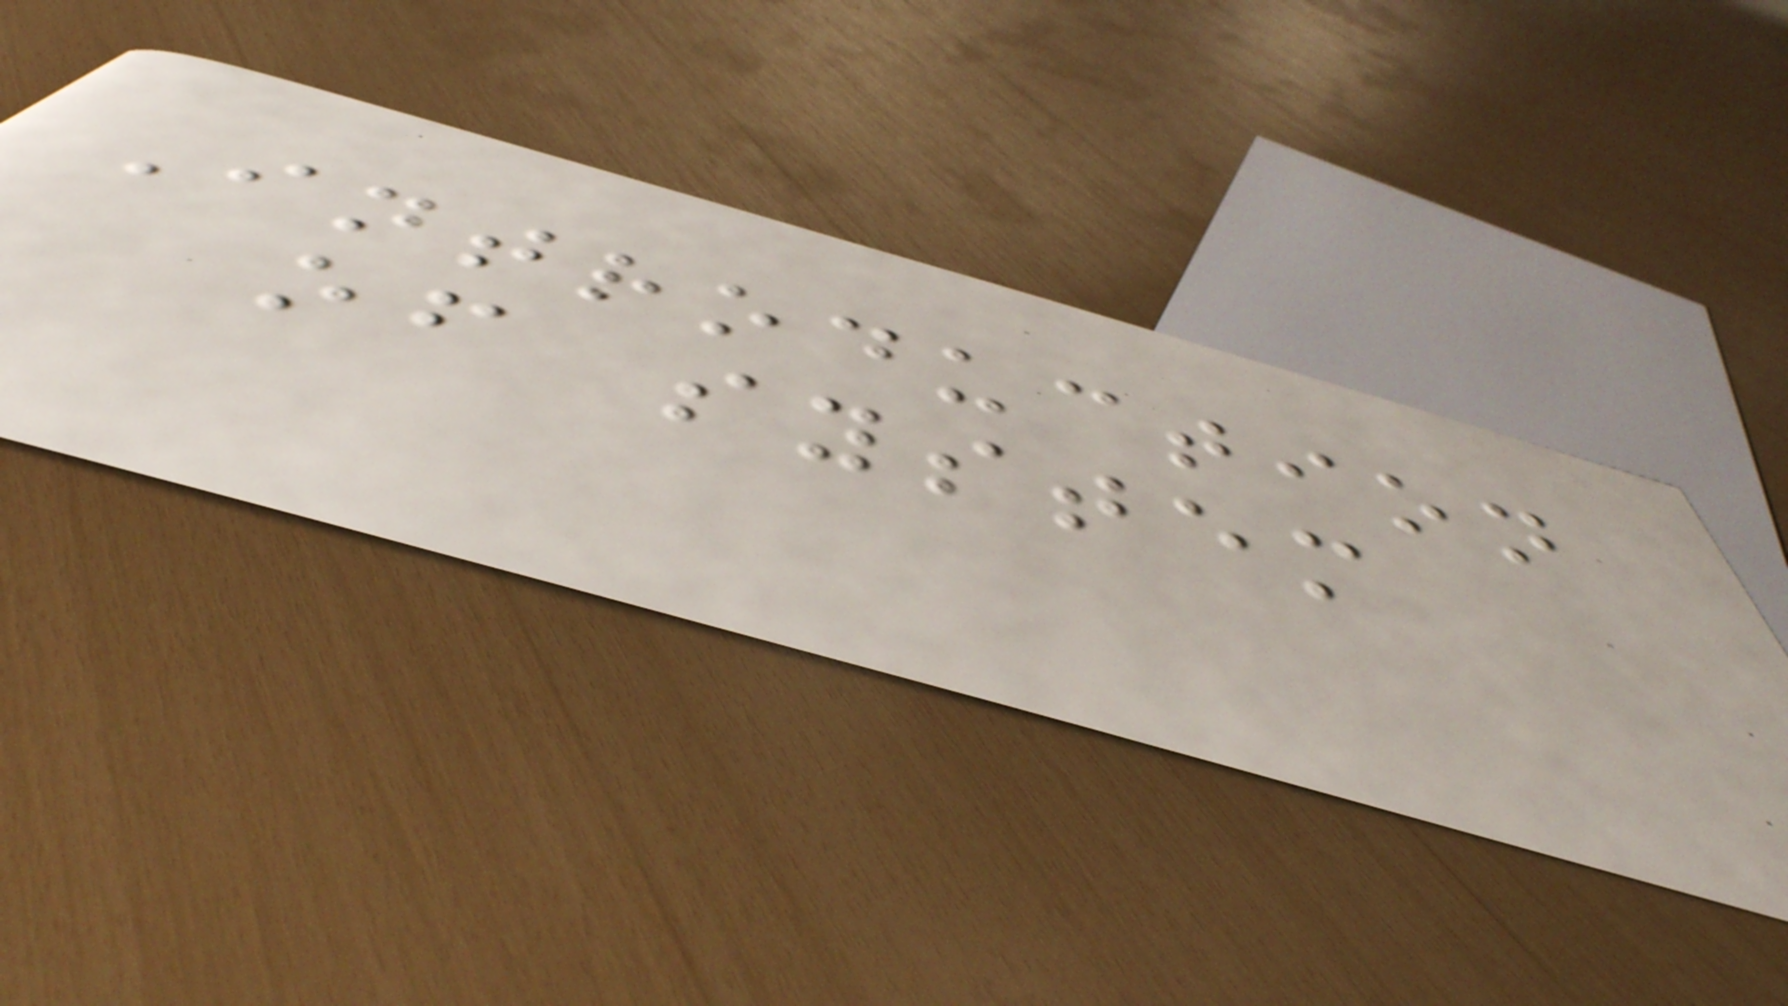Introduction
of system
